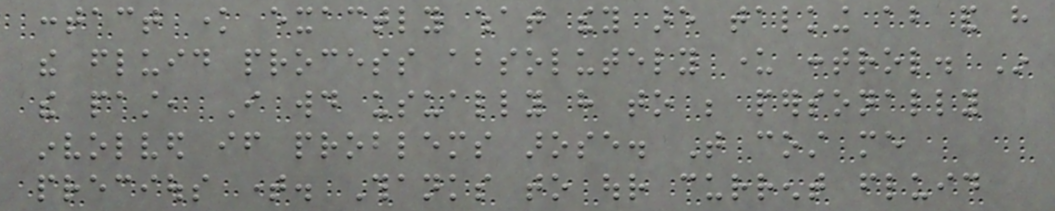contact know exactly what they are talking about and have
the fluid process absolutely under control. In
the past, I would usually have to be personally
involved if problems arose. That cost me
precious time. Thanks to our current fluid
